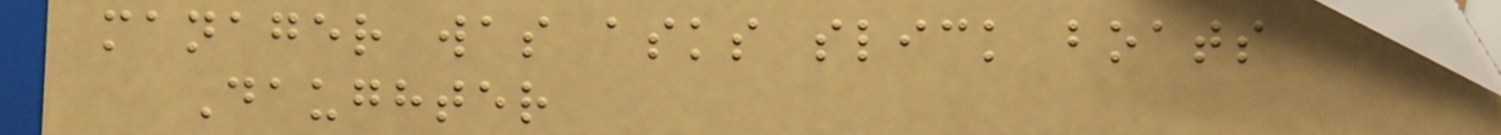manager was asks slick boats
Daughter
